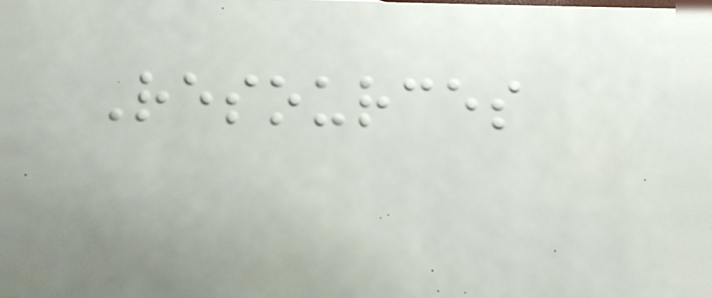Resources
